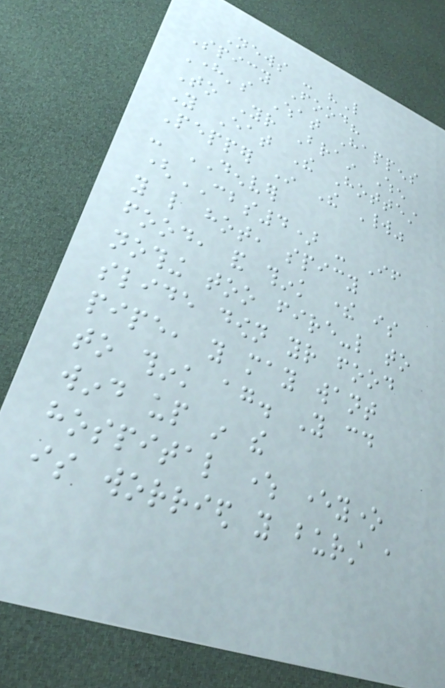News - "Like
Spicy Food?
Here's What Happens
To Your Brain When
You Eat The Hottest
Pepper In The World"
- DENVER
(CBS4) - If
you like hot, spicy
food, and think there is
nothing too fire-like to
slide down your food
pipe, you may want
to think again. You could
wind up in the
hospital where everyone
is worried you burst a
